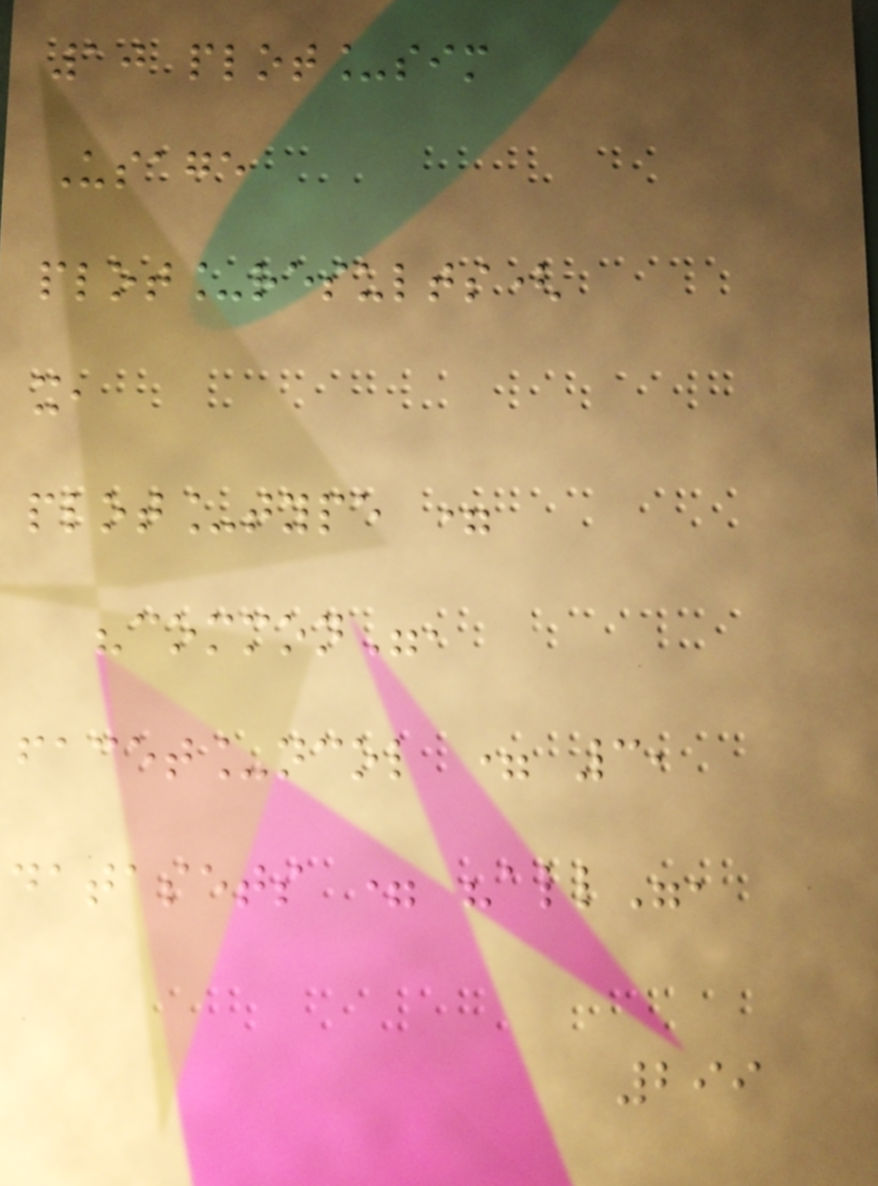10 plot_sim
Usage
plot_results(
x,
plot_type =
"common",
facet_ncol = 3,
datasets = "all",
299
